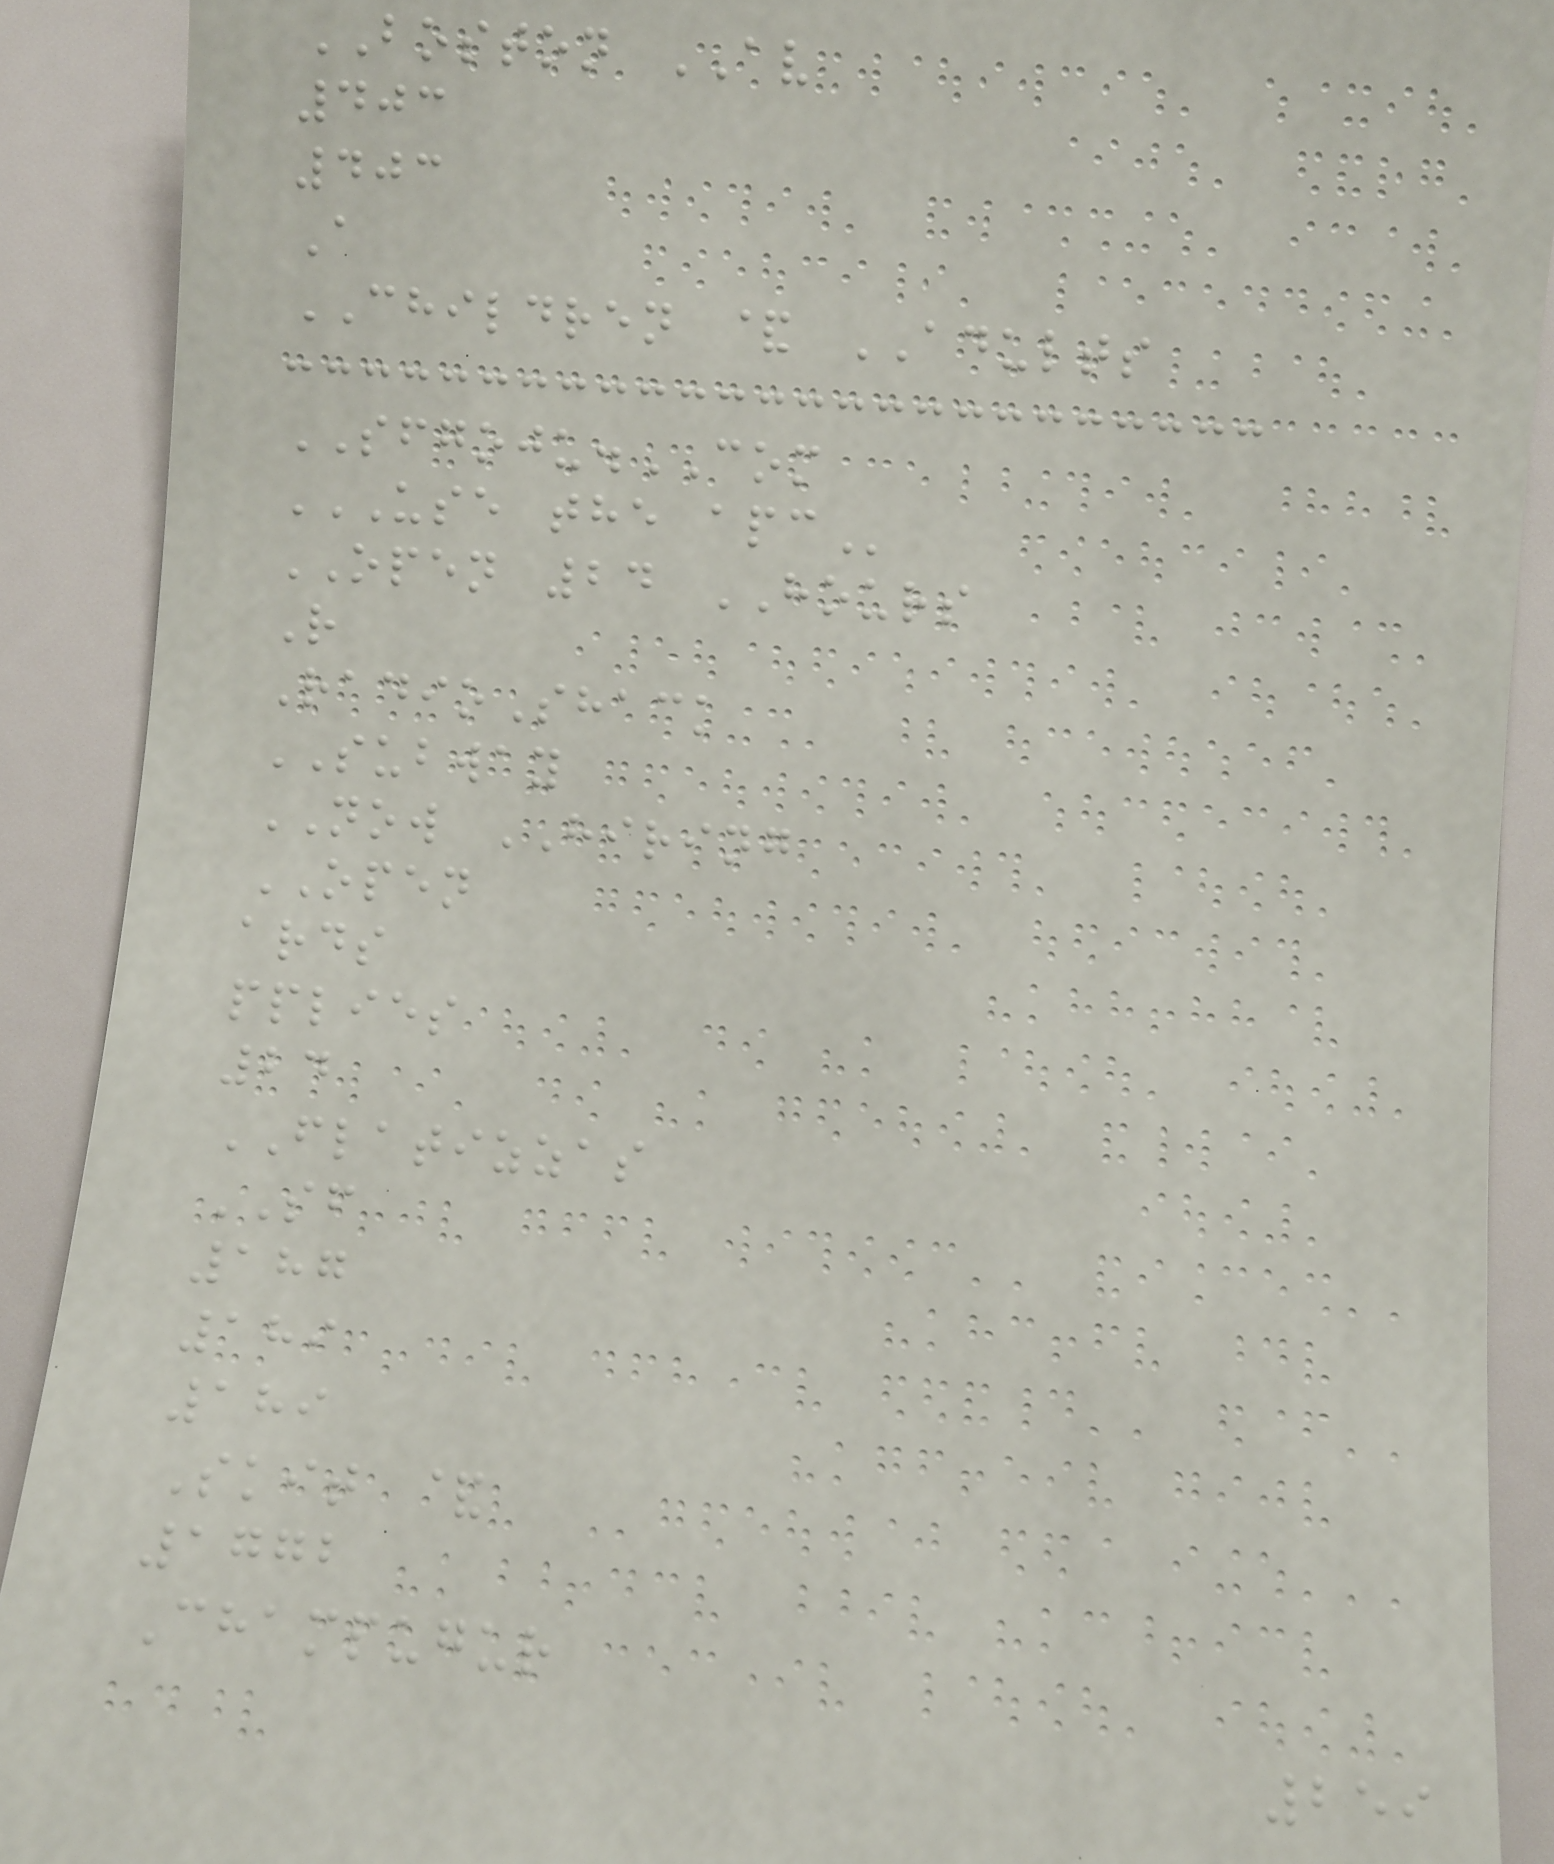BOSTON AV
403
403
A
CHILDREN & ADULTS
SFGOJU.COM
USE THE APC
OPEN 24 HOURS
R
RadioShack
SUBWAY
NOW HIRING
OPEN
ards
pplies
24
FLATIZZAS
SF
187
189
189
Skit &
1772
Champugur
259
